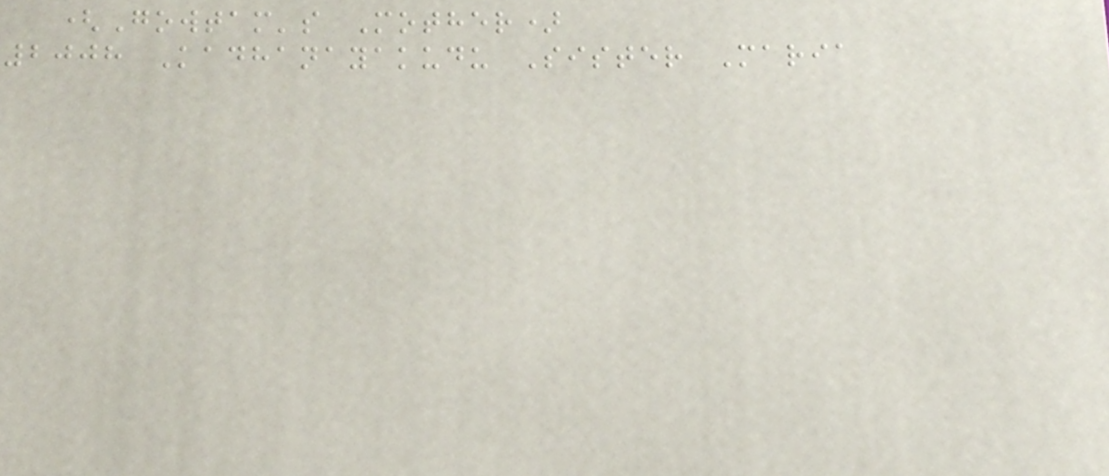(Gowtam's Mother)
2008 Kadhanayakudu Sister Maria
